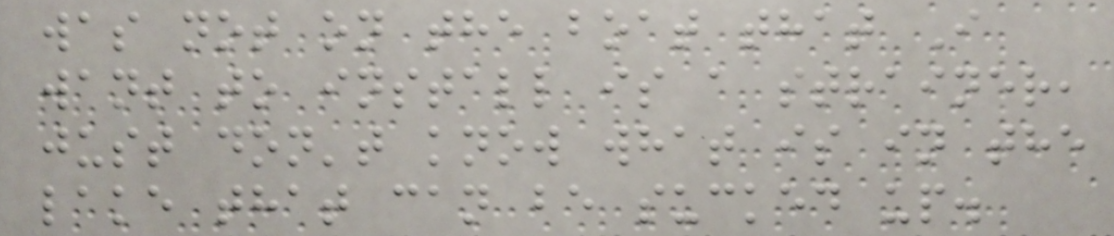was not on the boat that I
want to install is a strainer,
just don't know what is in the
lake that can be sucked up.
